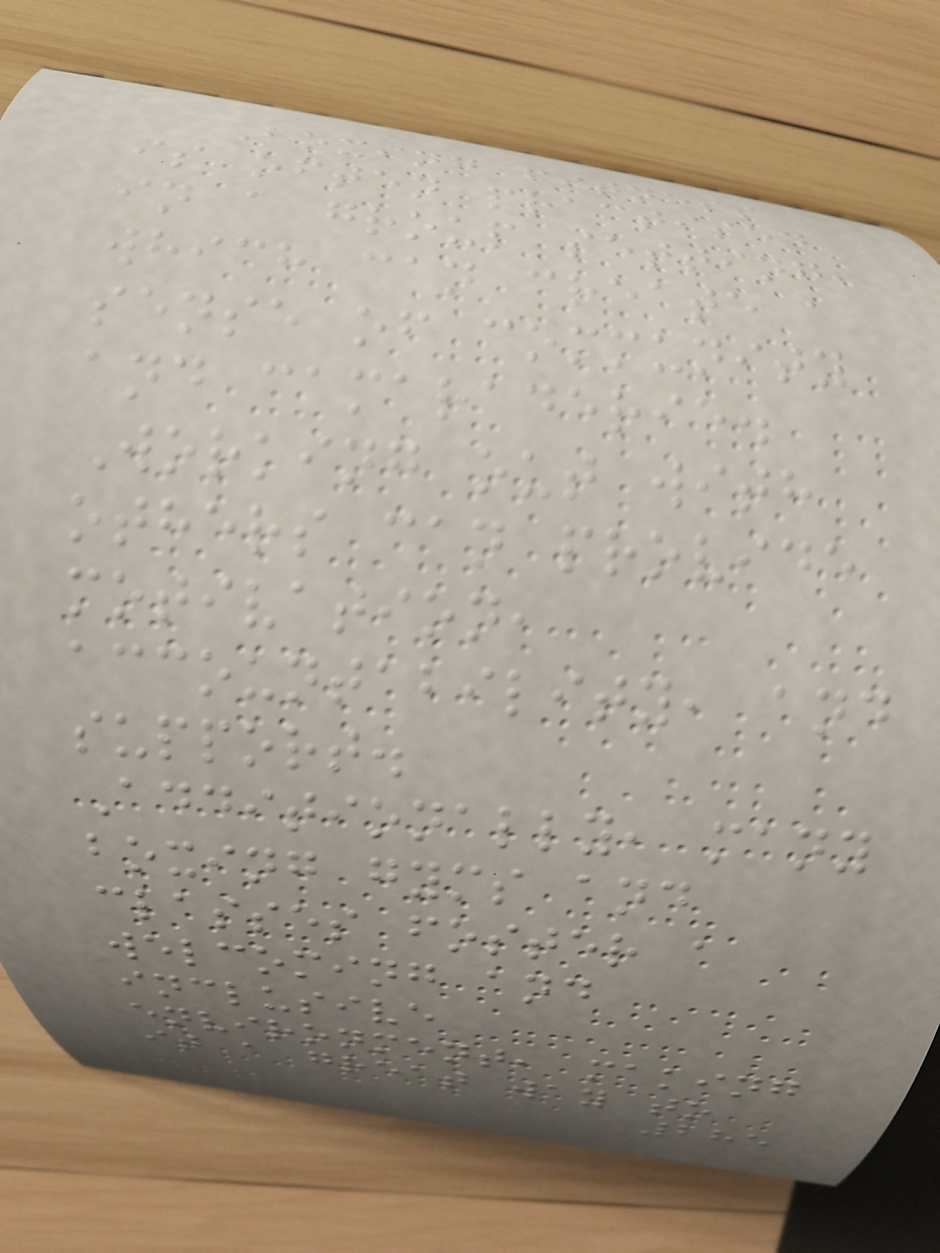Boxing fitness
is often practised
in a group setting,
which can create a
sense of community
and camaraderie.
Working out with
others can provide
motivation,
accountability, and
support.
Additionally, many
boxing gyms and
classes foster a
welcoming and
inclusive
environment, making
it a great way to
285
